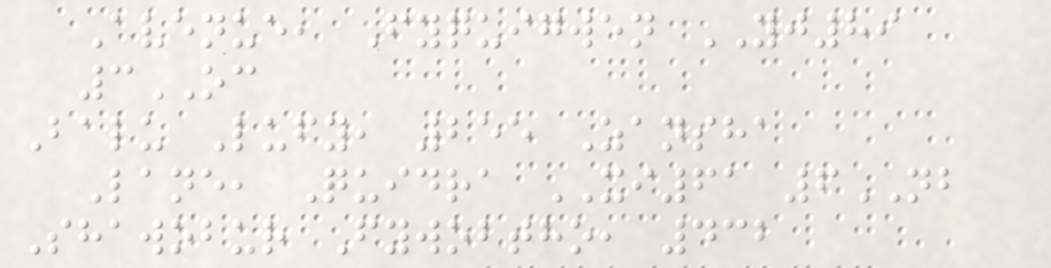Avenue, Fyquigwen YJ89
3OC
Balu Lufy, 255 Zansha
Lane, Quidra XI61 6NB
Shawobur Fywobtho, 432
